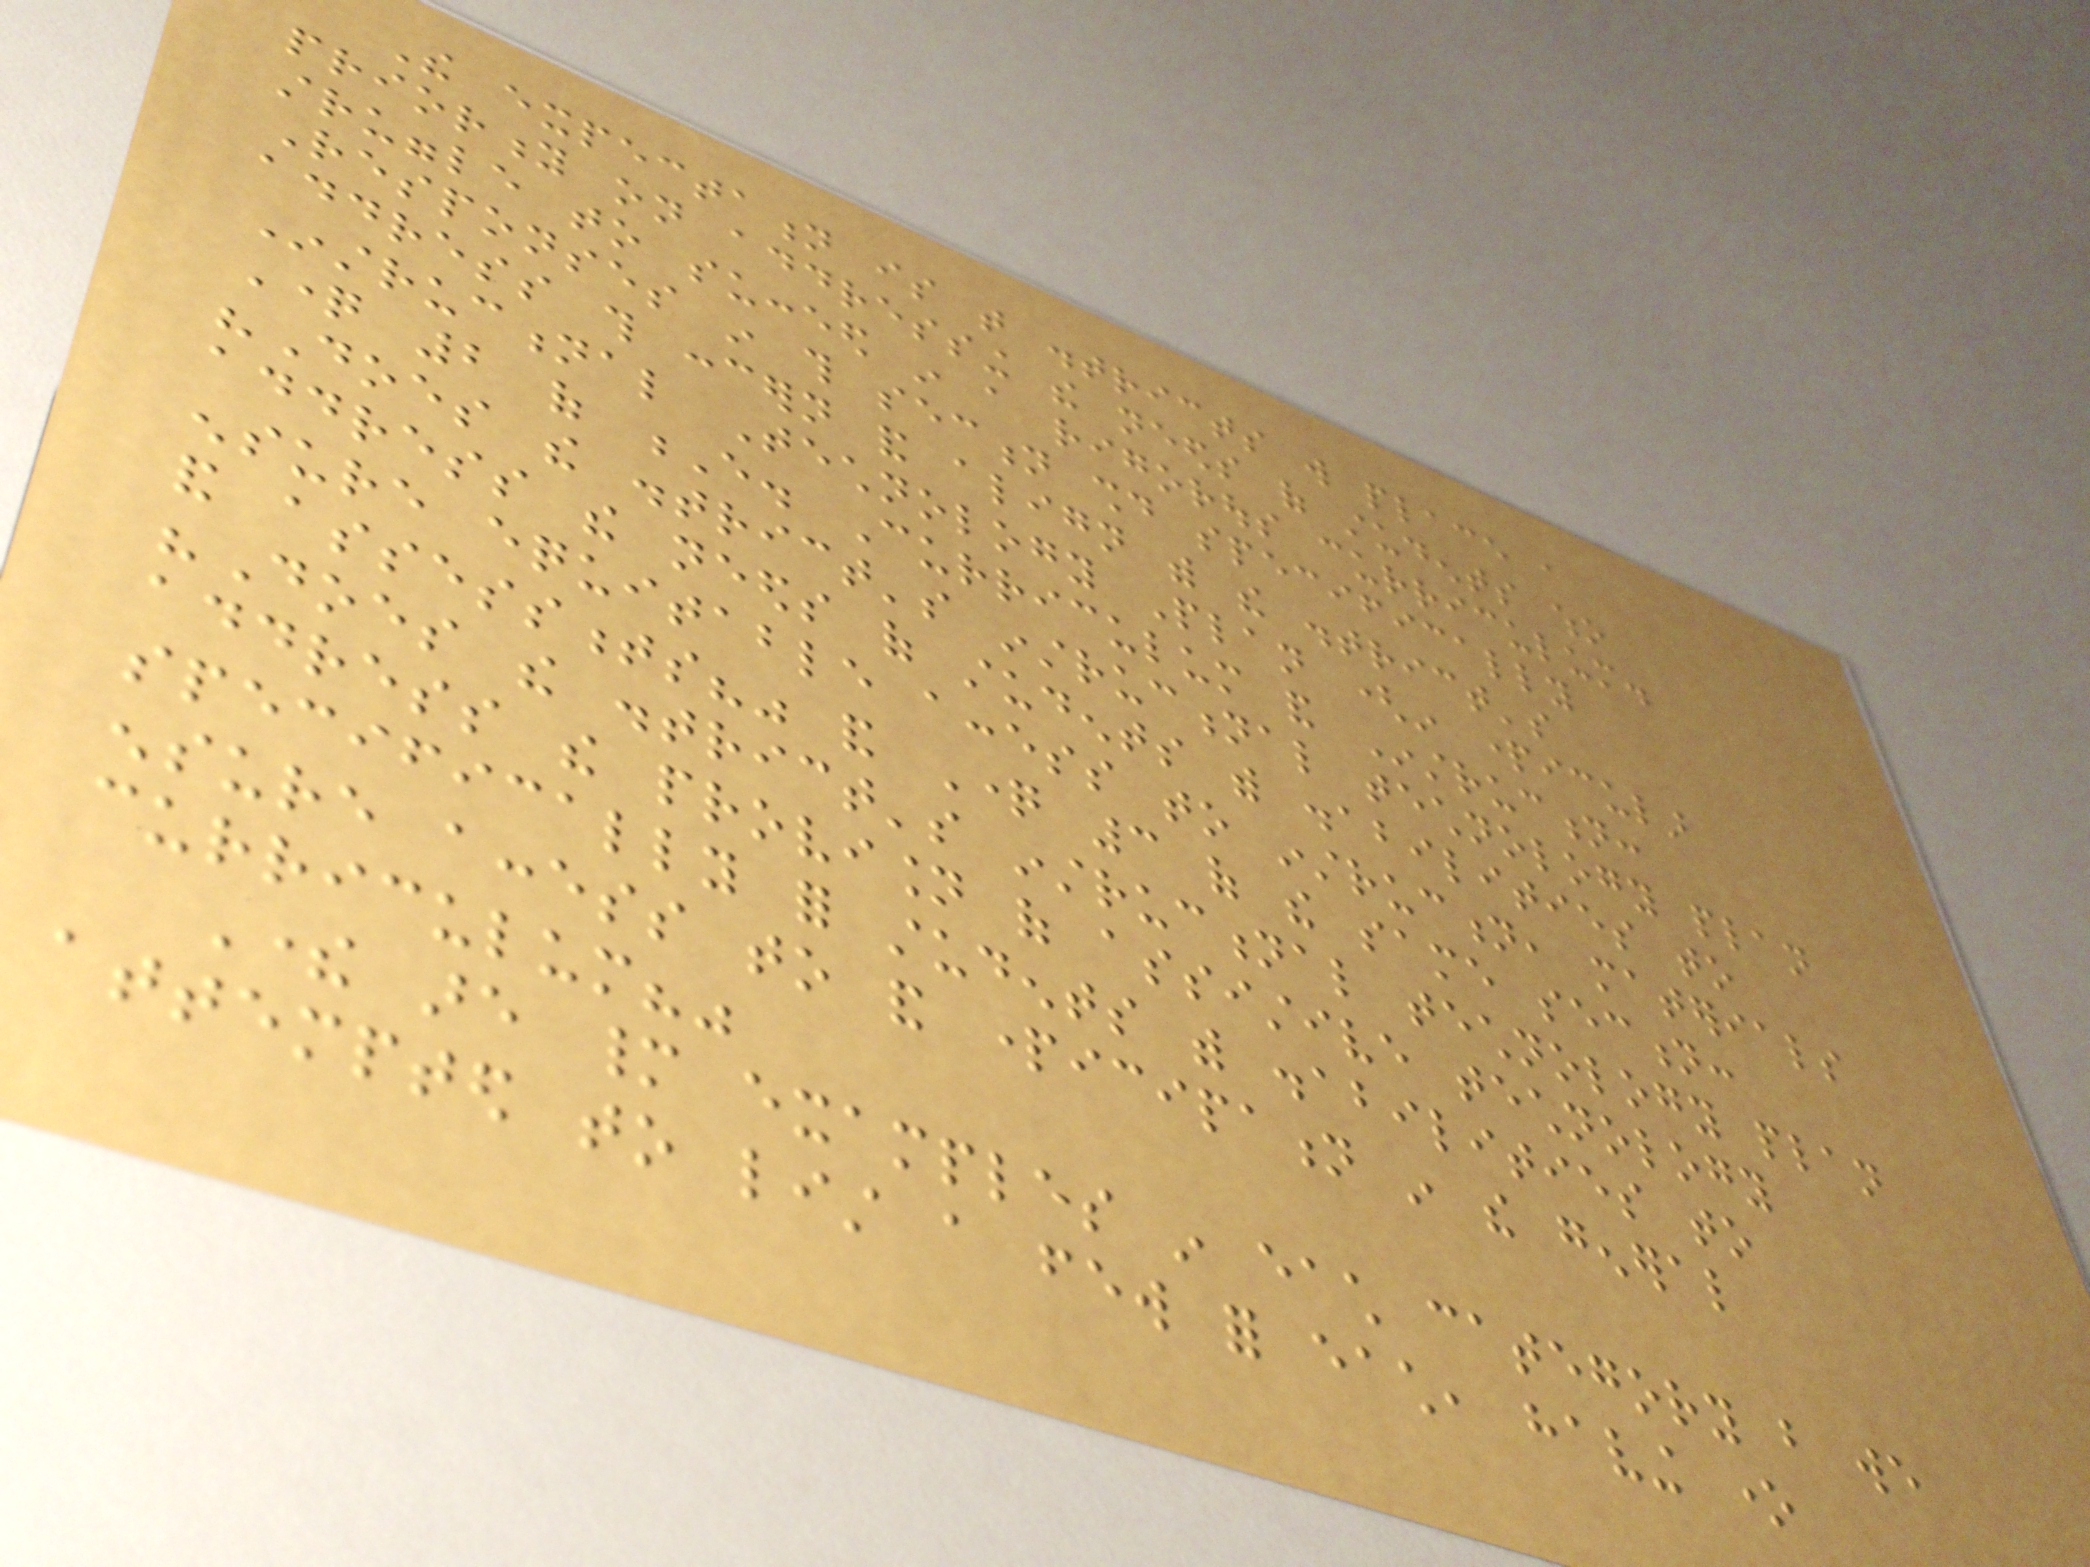The expectation is that districts will place a
priority on addressing the needs of students who
struggle to succeed in a rigorous curriculum.
Responses in this section should specifically
address this concern and align with the district's
Instructional Technology Plan (in particular
Question 2 of E. Curriculum and Instruction:
"Does the district's instructional technology plan
address the needs of students with disabilities to
ensure equitable access to instruction, materials
and assessments?" and Question 3 of the same section:
"Does the district's instructional technology plan
address the provision of assistive technology
specifically for students with disabilities to
ensure access to and participation in the general
curriculum?"
There are many examples in each category but we
attempted to list a few for each, having one
